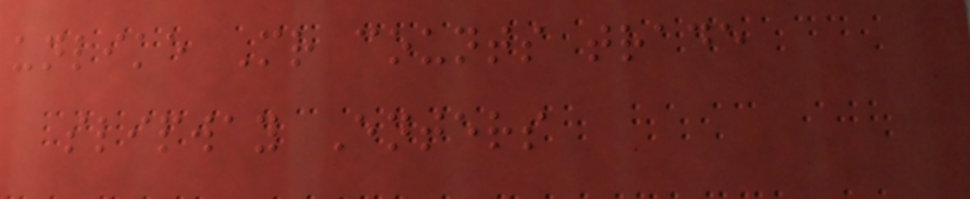unlike Mr counts trade
slipway Enters
